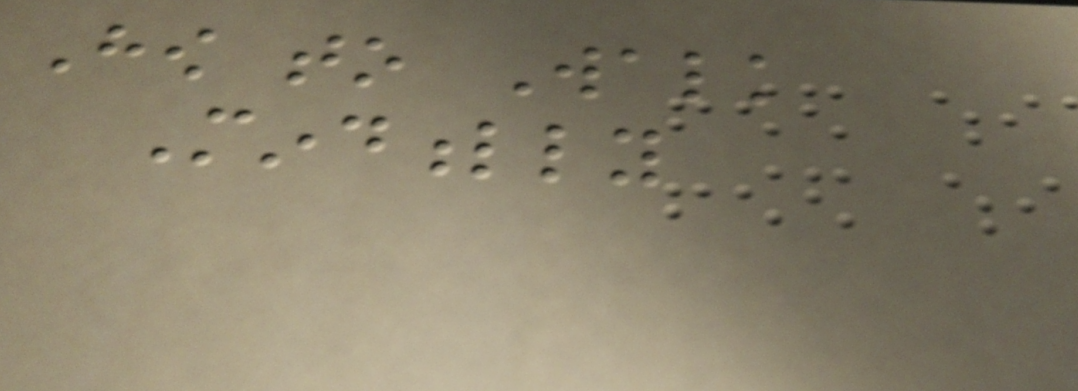How to Walk
Mindfully
